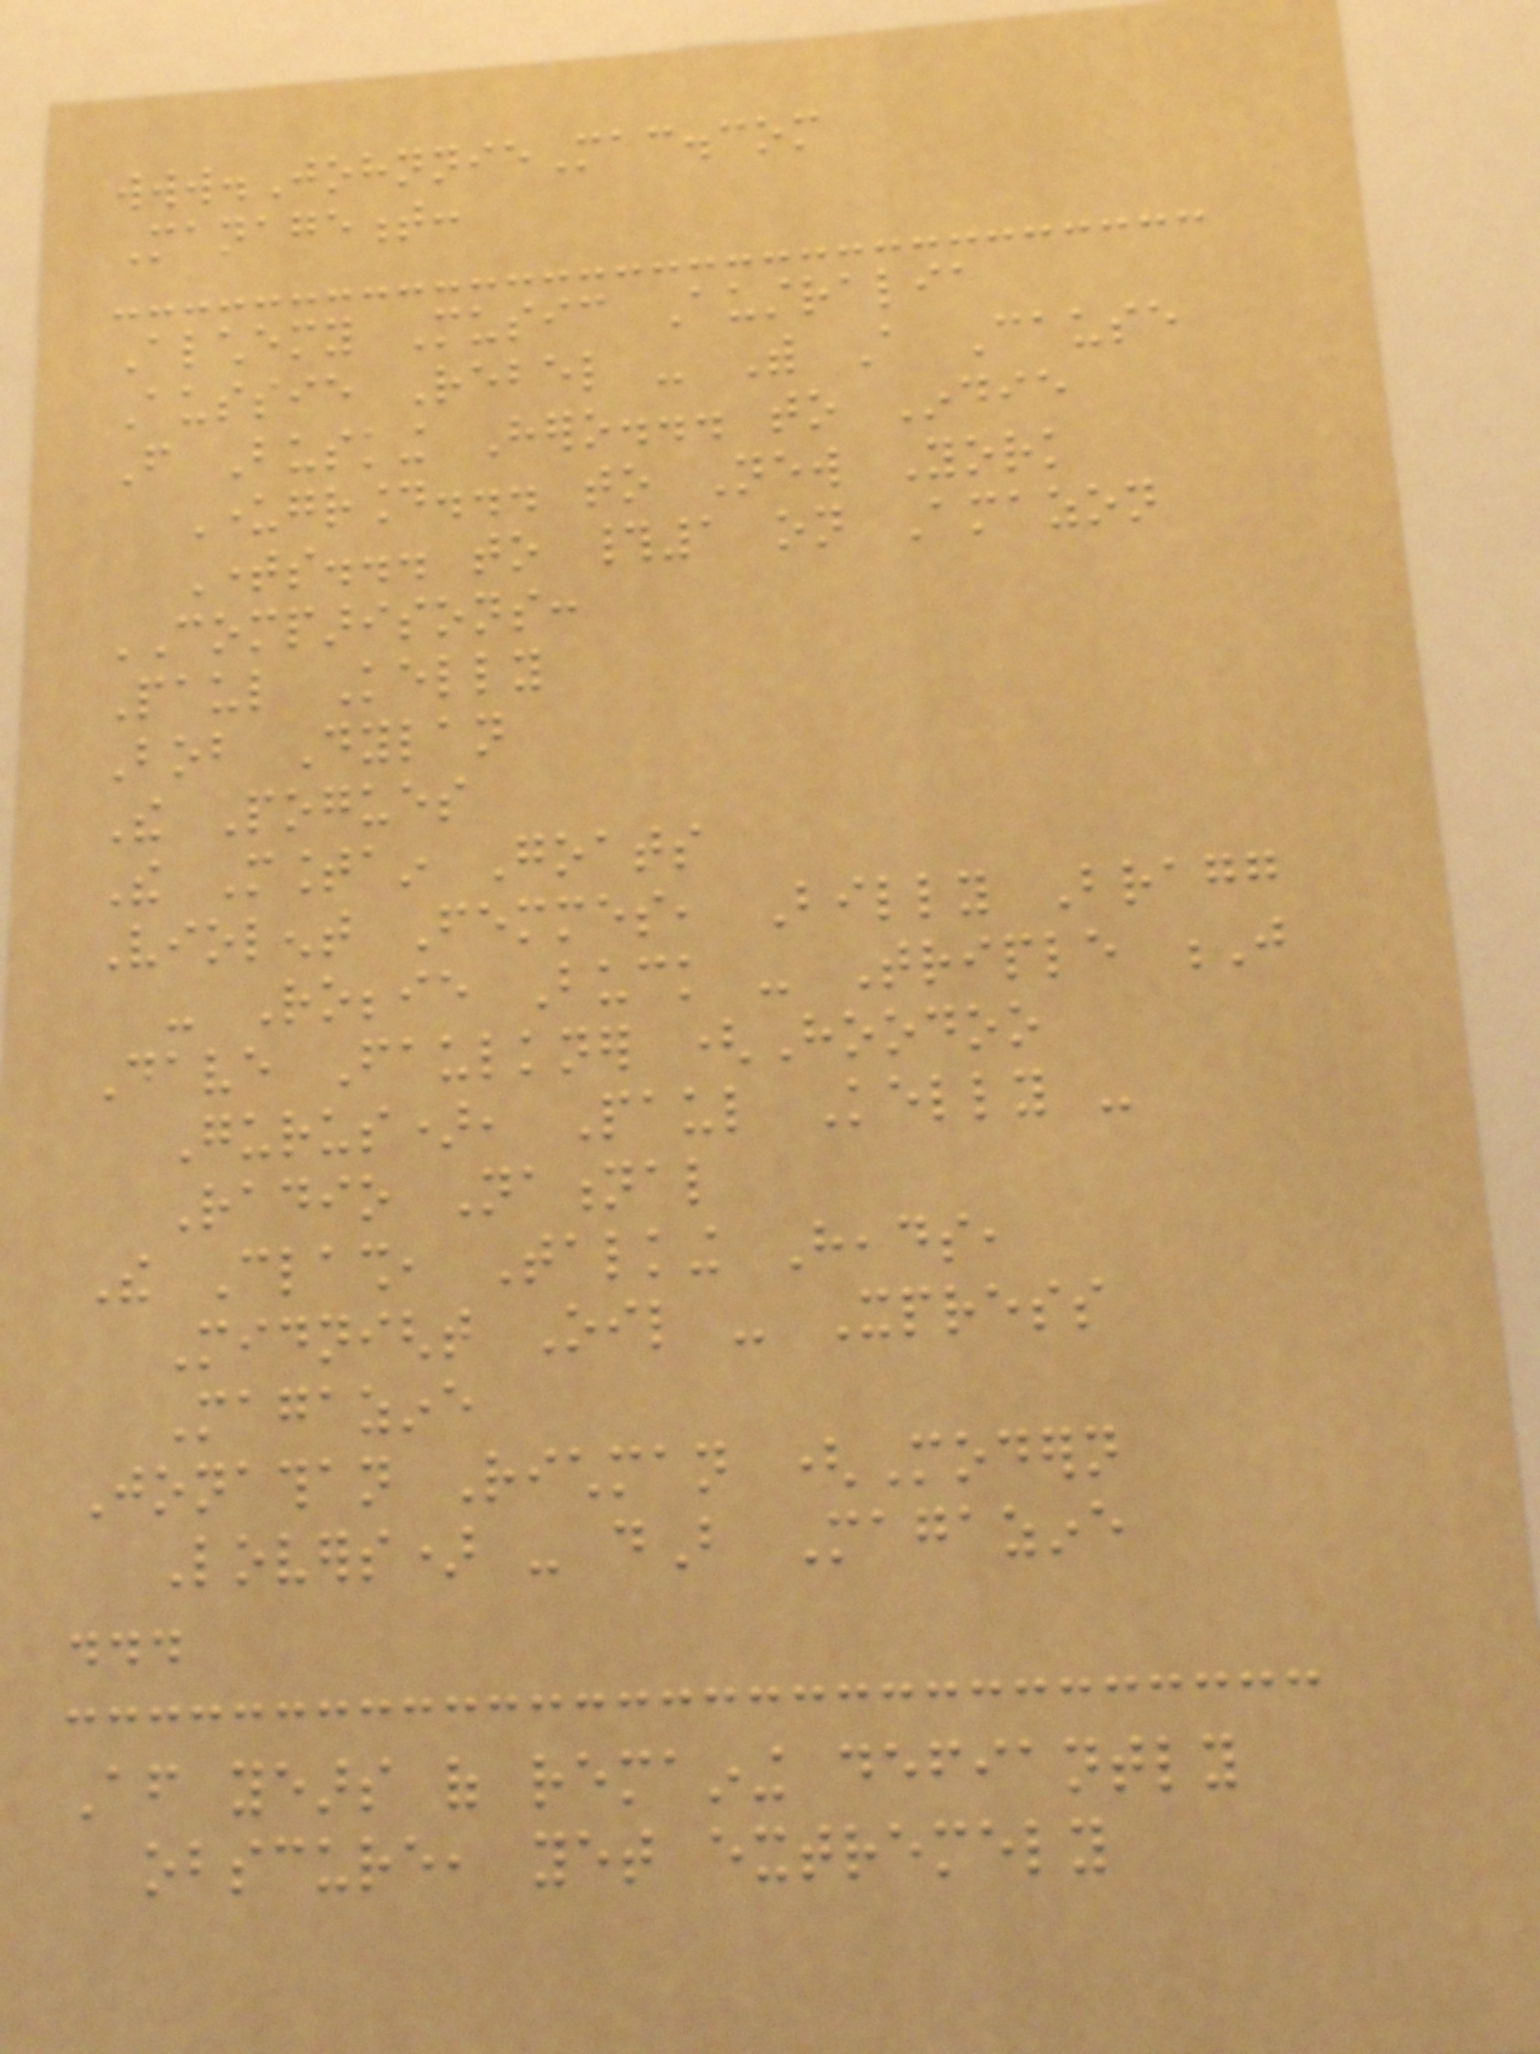www.JohnnieMac.com
Management:
Alchemy Music Australia
Aussie Rebel - With A Cause
From Busking Hero... to Indie
Underground... to New York
Times... to #1 on Amazon
COMPARISONS:
Paul Kelly
Bob Dylan
The Pogues
The Mountain Goats
Violent Femmes, Billy Bragg
- Robbie Buck - Triple J
Dave Faulkner (Hoodoo
Gurus), Paul Kelly -
Radio National
The Clash, Talking Heads,
Midnight Oil - Xpress
Magazine
Jonathan Richman (Modern
Lovers) - dB Magazine
...
After years of remaining defiantly
obscure, yet extremely
